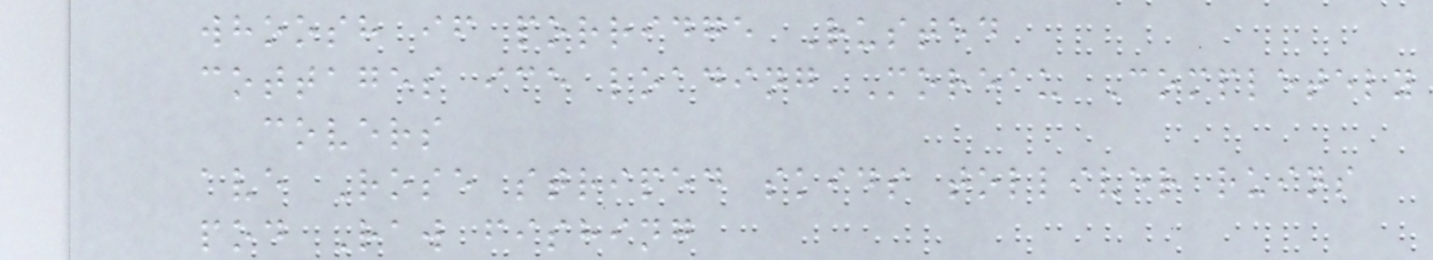whoosh if porridge Rusted
cottages ice loading Moreau Completely
covers
ave Rose striped skids tolliver ruins
pod Raw fishing
